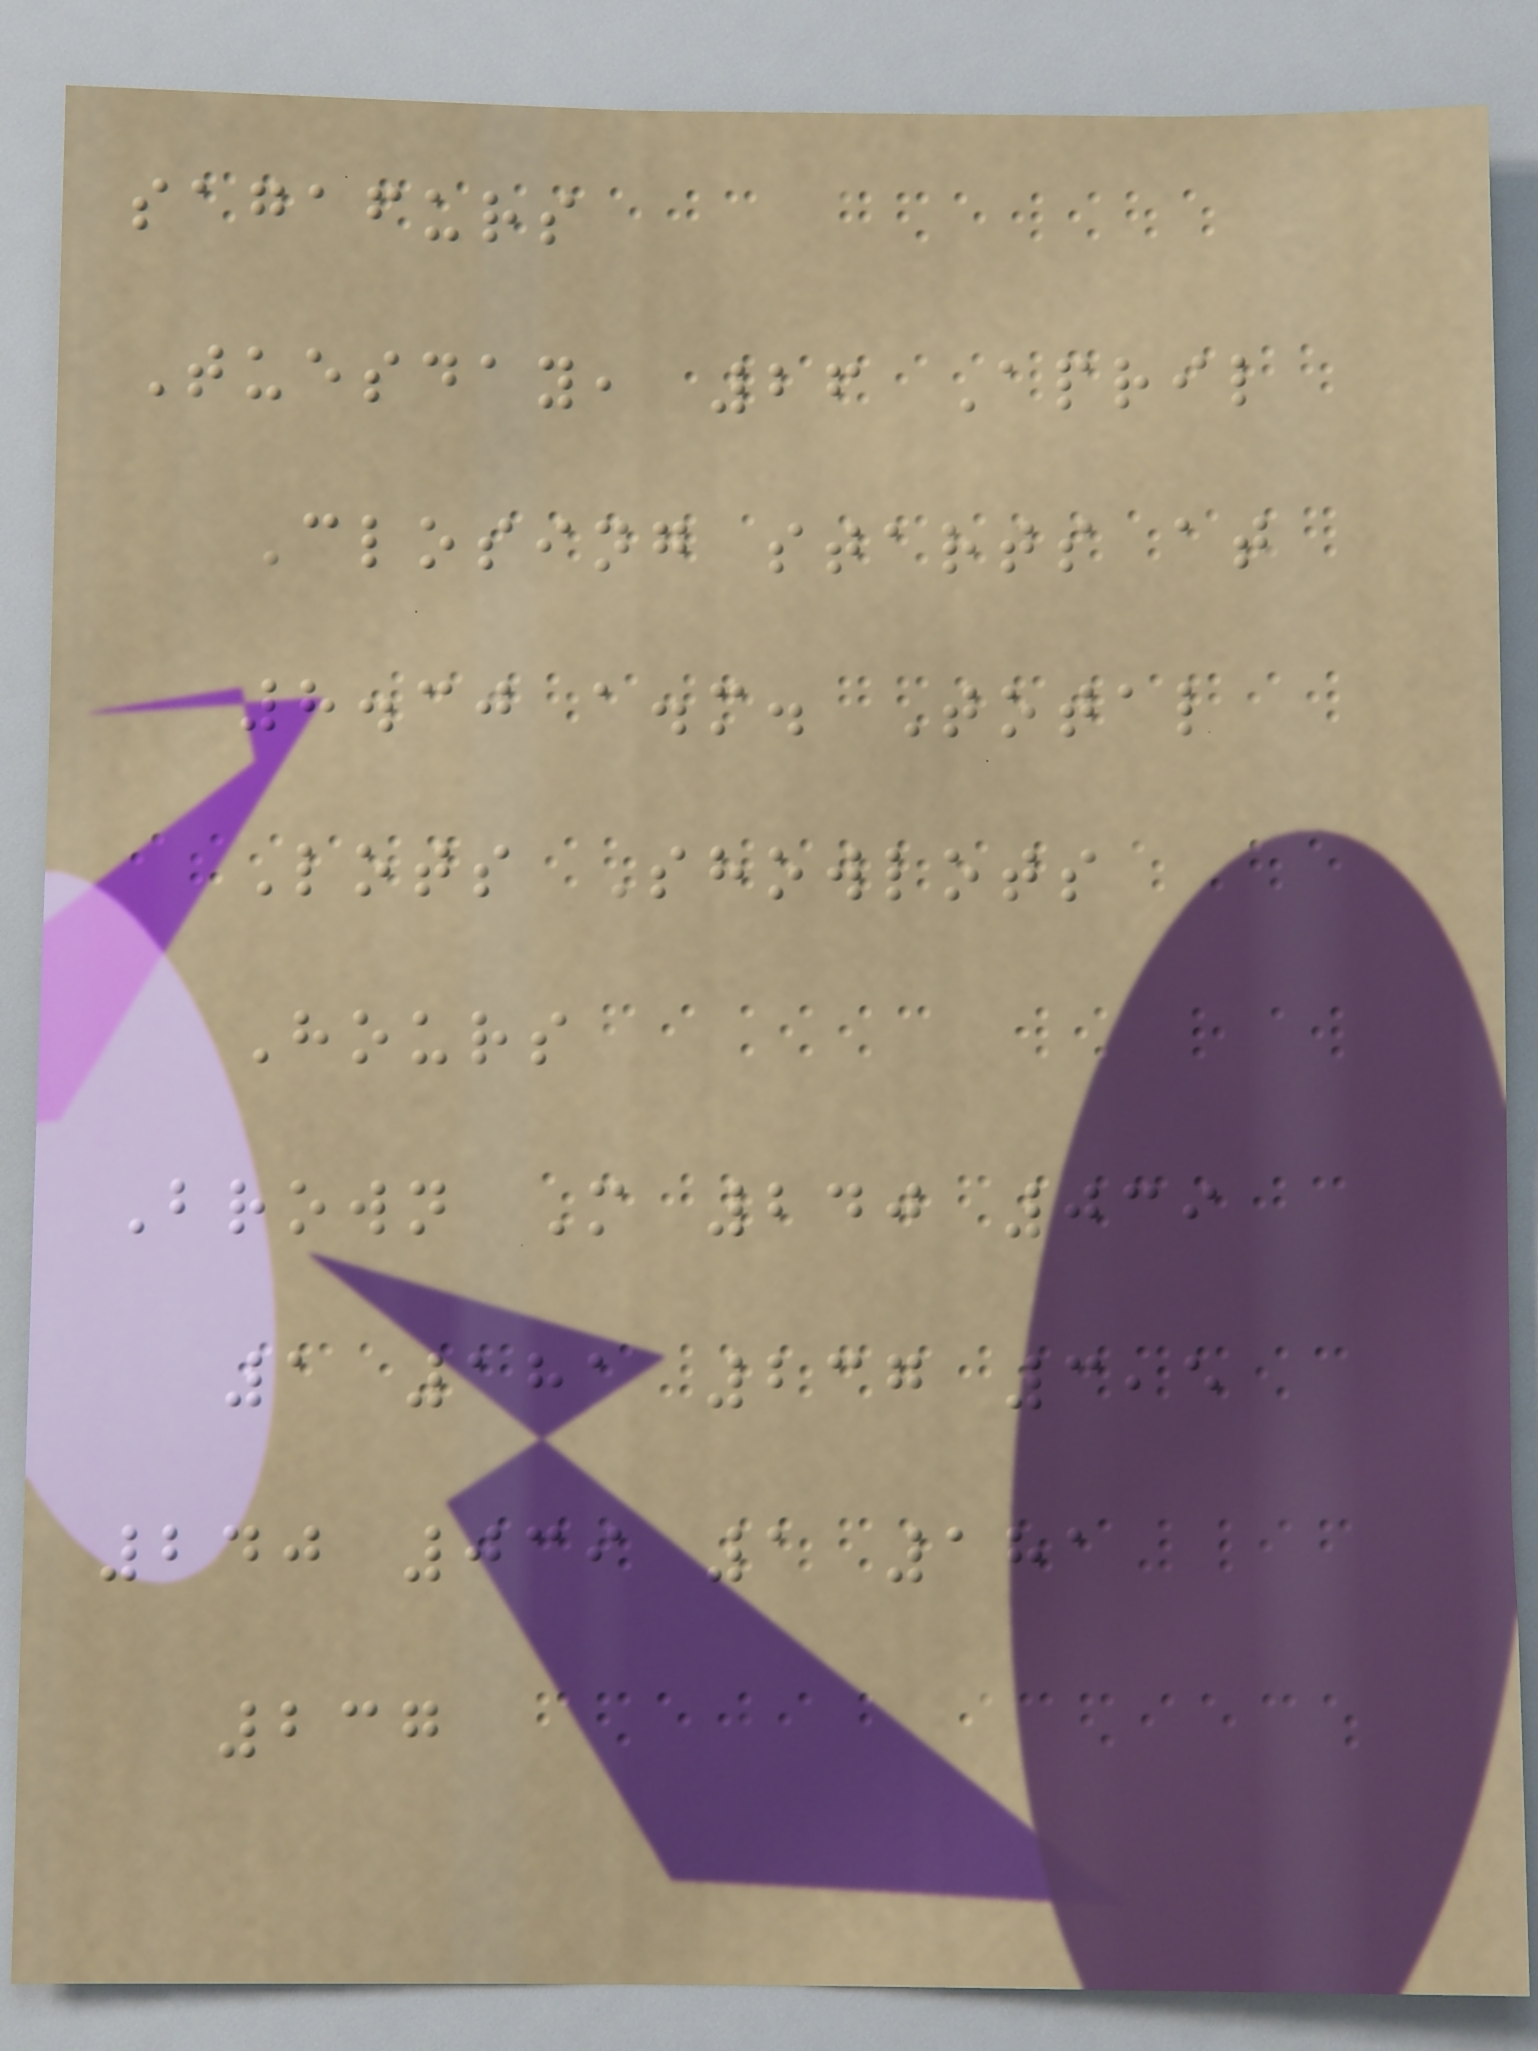sagafurs
Tuesday, 26 April
Closing starts at
8.30 a.m. Total
Lots Showlots
Hours
Brown M 240 039
1 181 237 3,5
240 039 1 181
237
